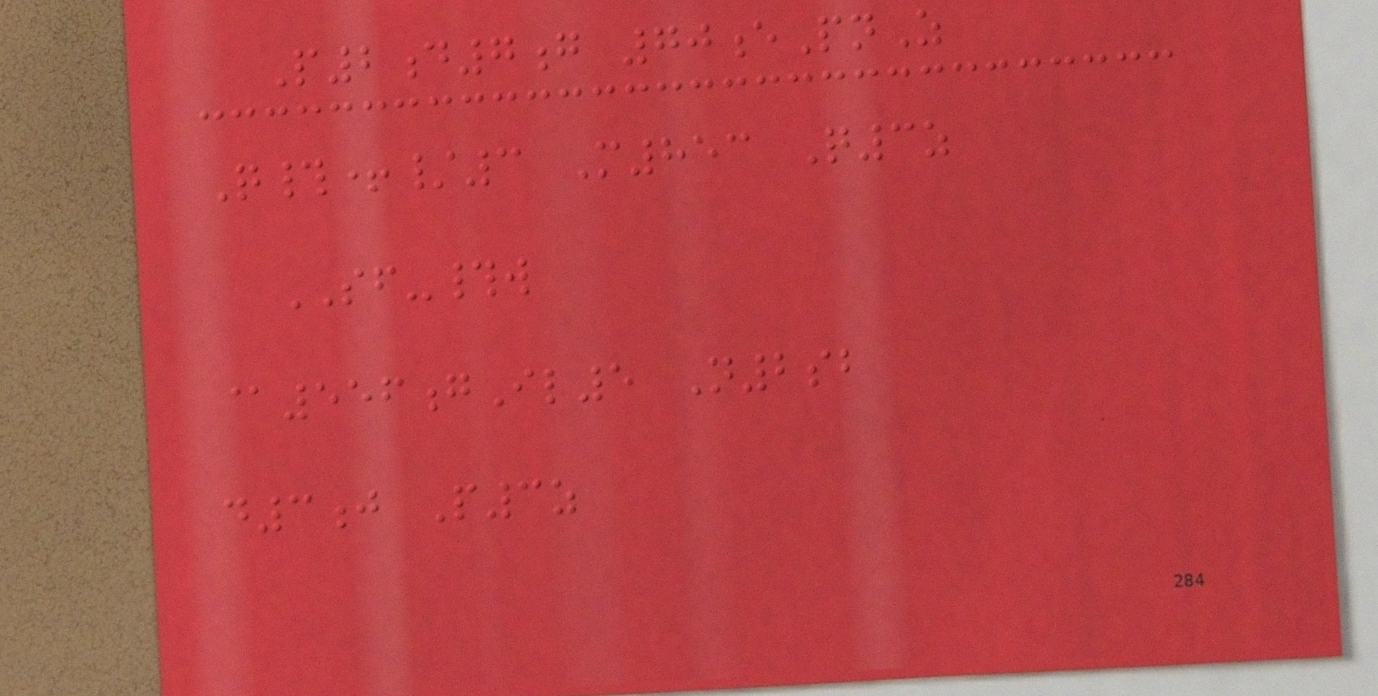P2d7g 70ePnZ
Q#+/3 M853 Q3z
SF-#w
@556gIl5 N2sb
d3j P3z
